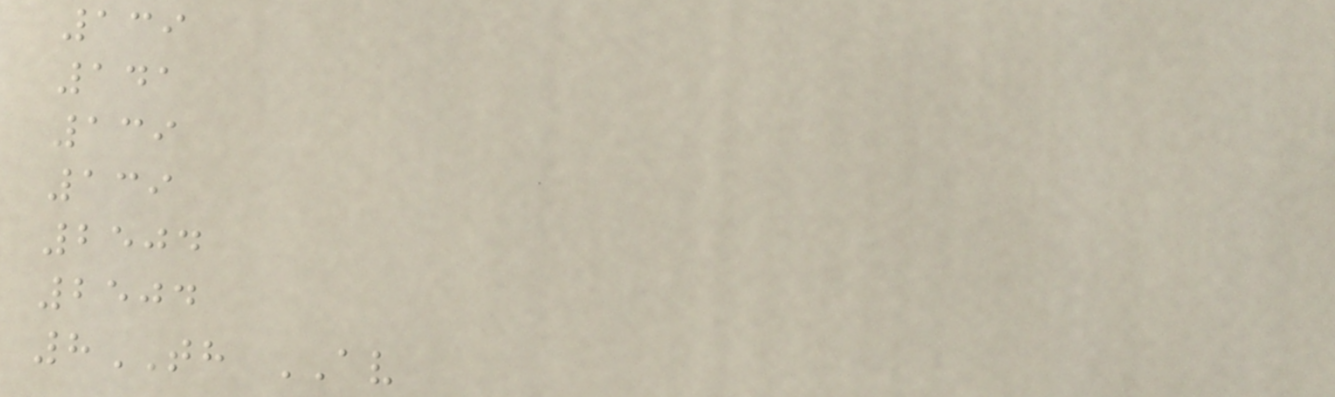139
141
139
139
2504
2504
8TH AV
